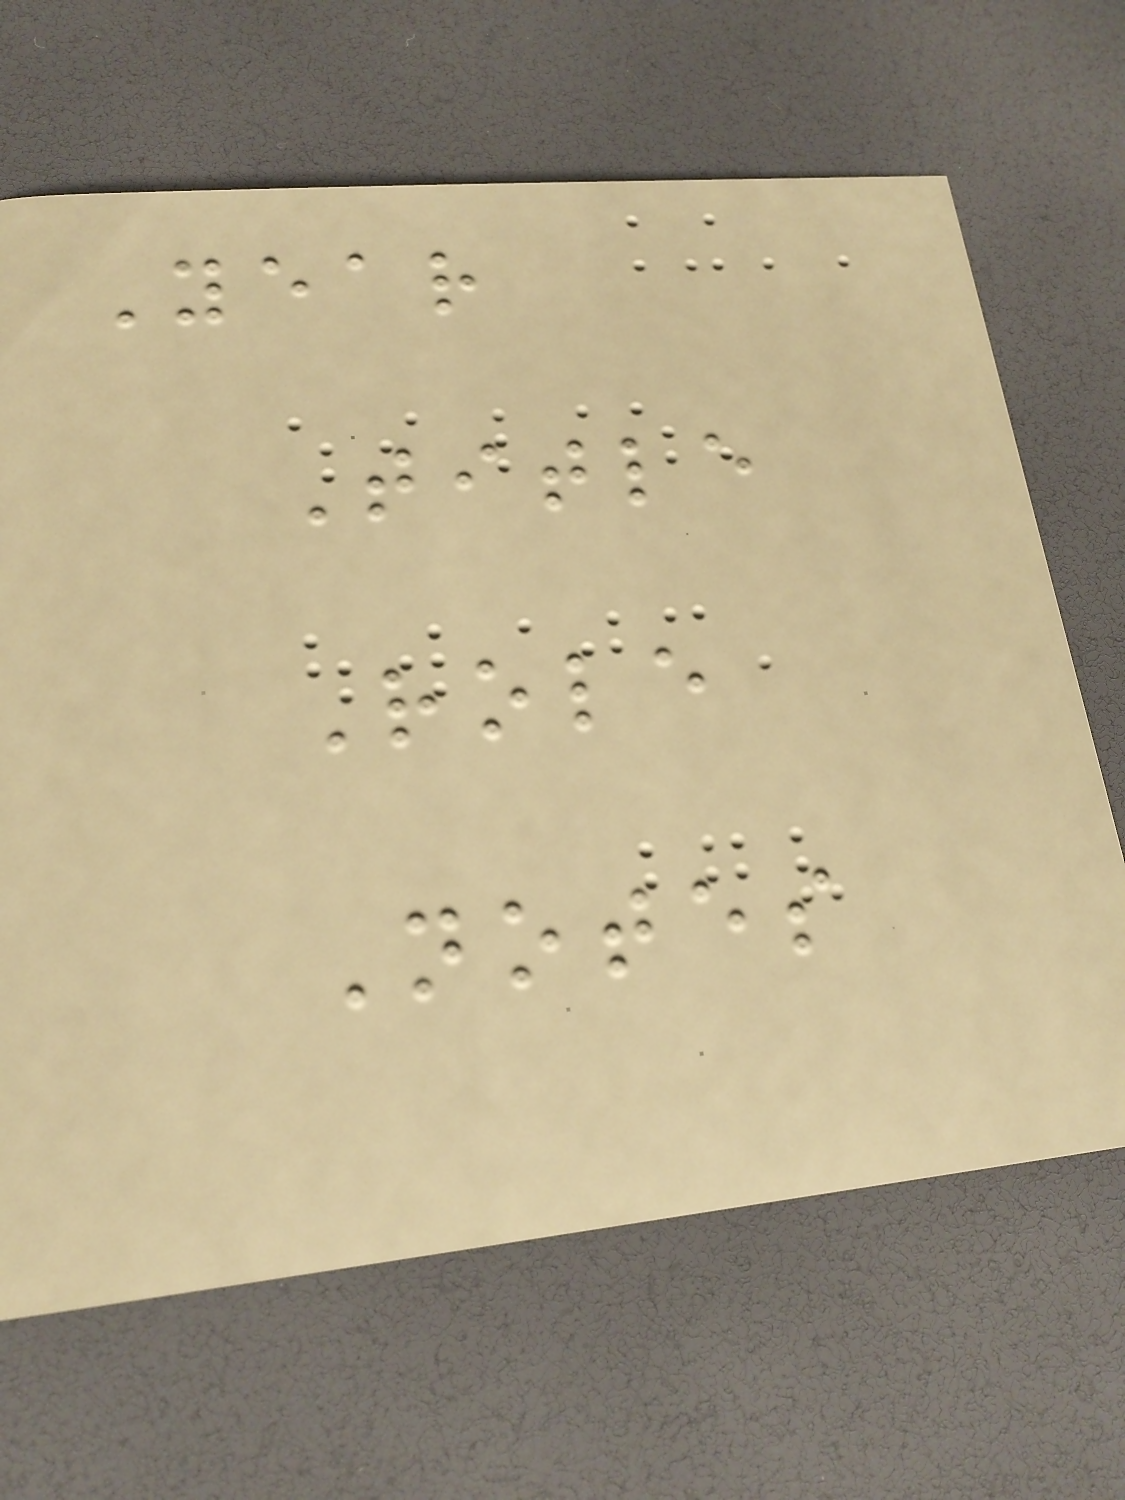Year
Title
Role
Notes
